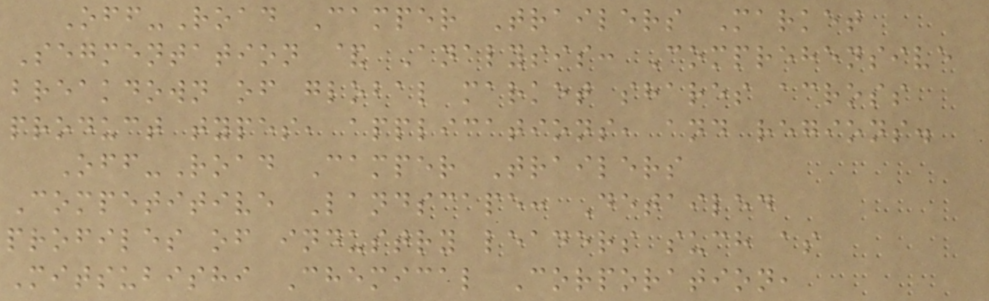Off-Road Camper Trailers Market
Segmentation & Analysis: Comprehensive
breakdown of global market shares across
product types, applications, and regions.
Off-Road Camper Trailers
Competitive Landscape: Detailed
profiles of industry leaders such as
Mitsubishi Chemical Corporation,
